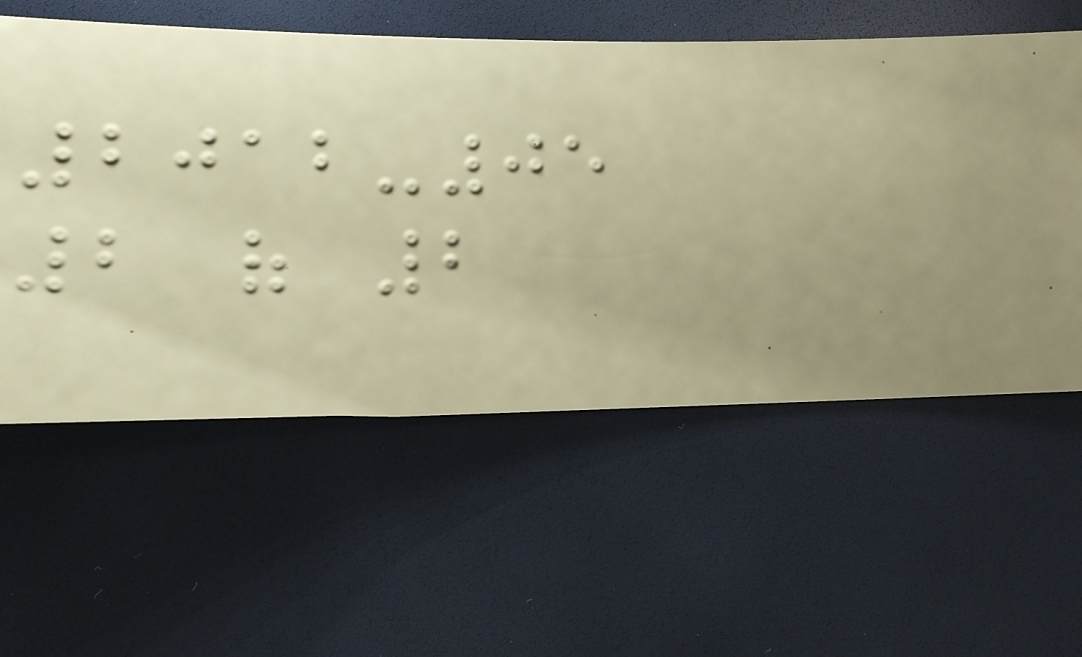2012-05
2 of 2
